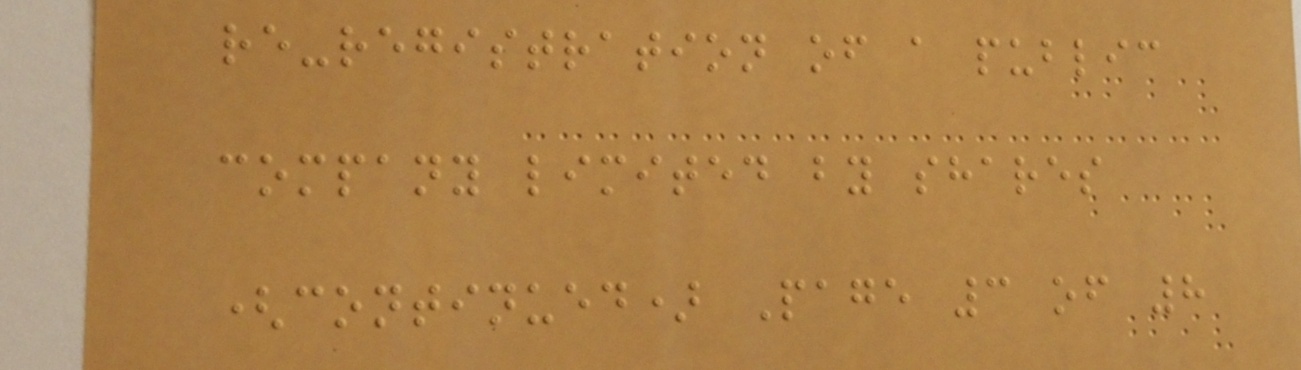re-registration of a public
company limited by shares
(continued) Page 3 of 8
